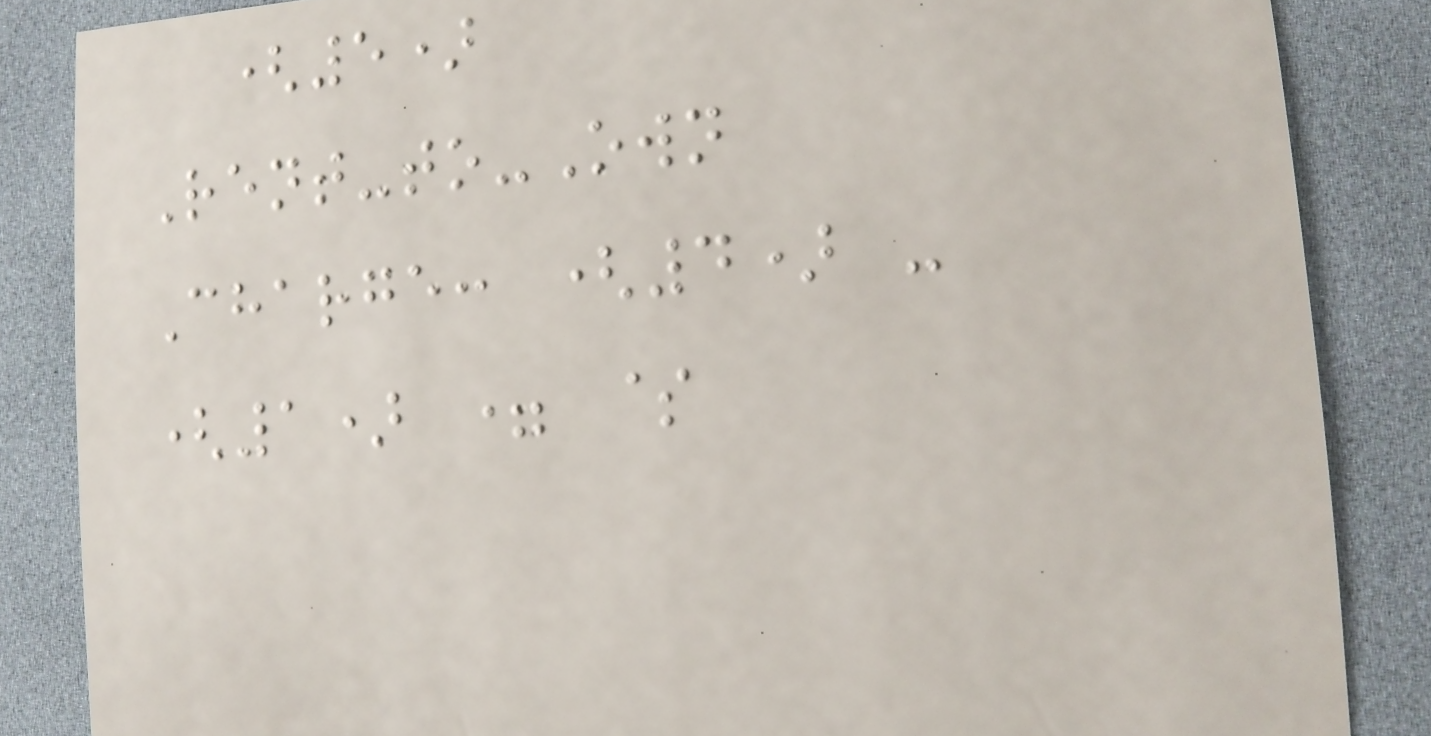(5)
Rent-to-Own
Charge: (4) -
(1) = $
